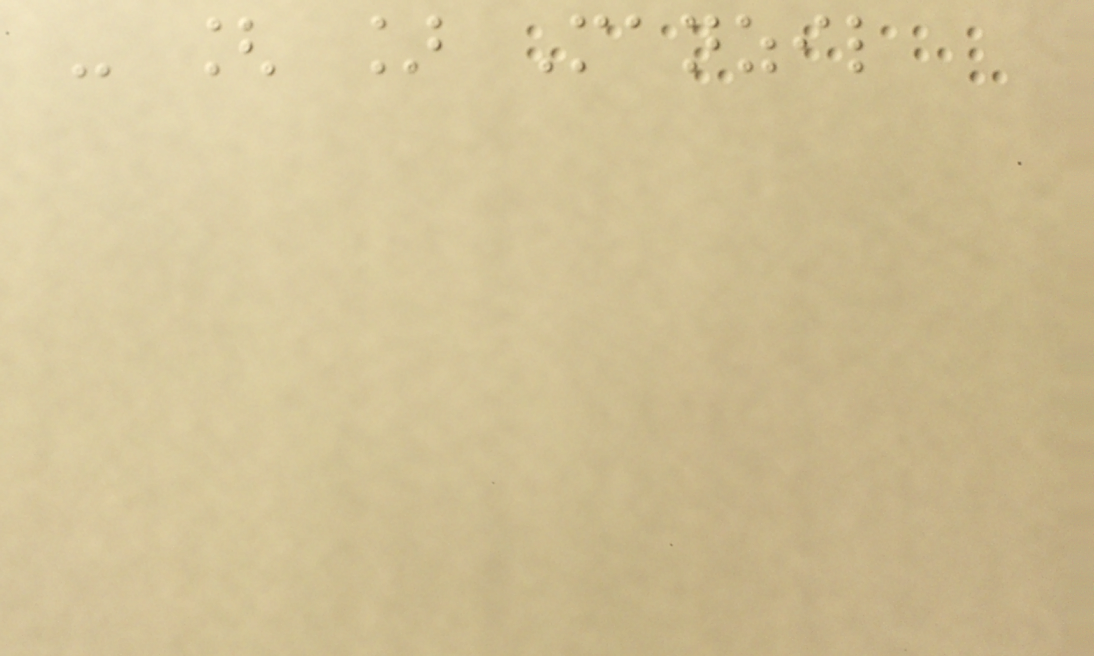- [ ] Manzil
